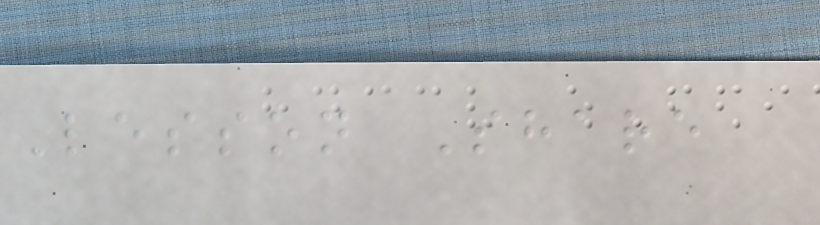Lesson Share
